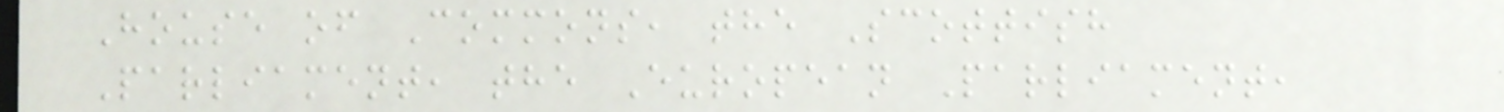House of Commons, the Scottish
Parliament, the European Parliament,
